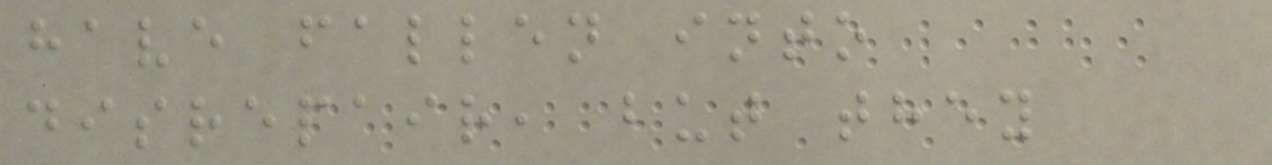have fallen into
disrepair, but they
